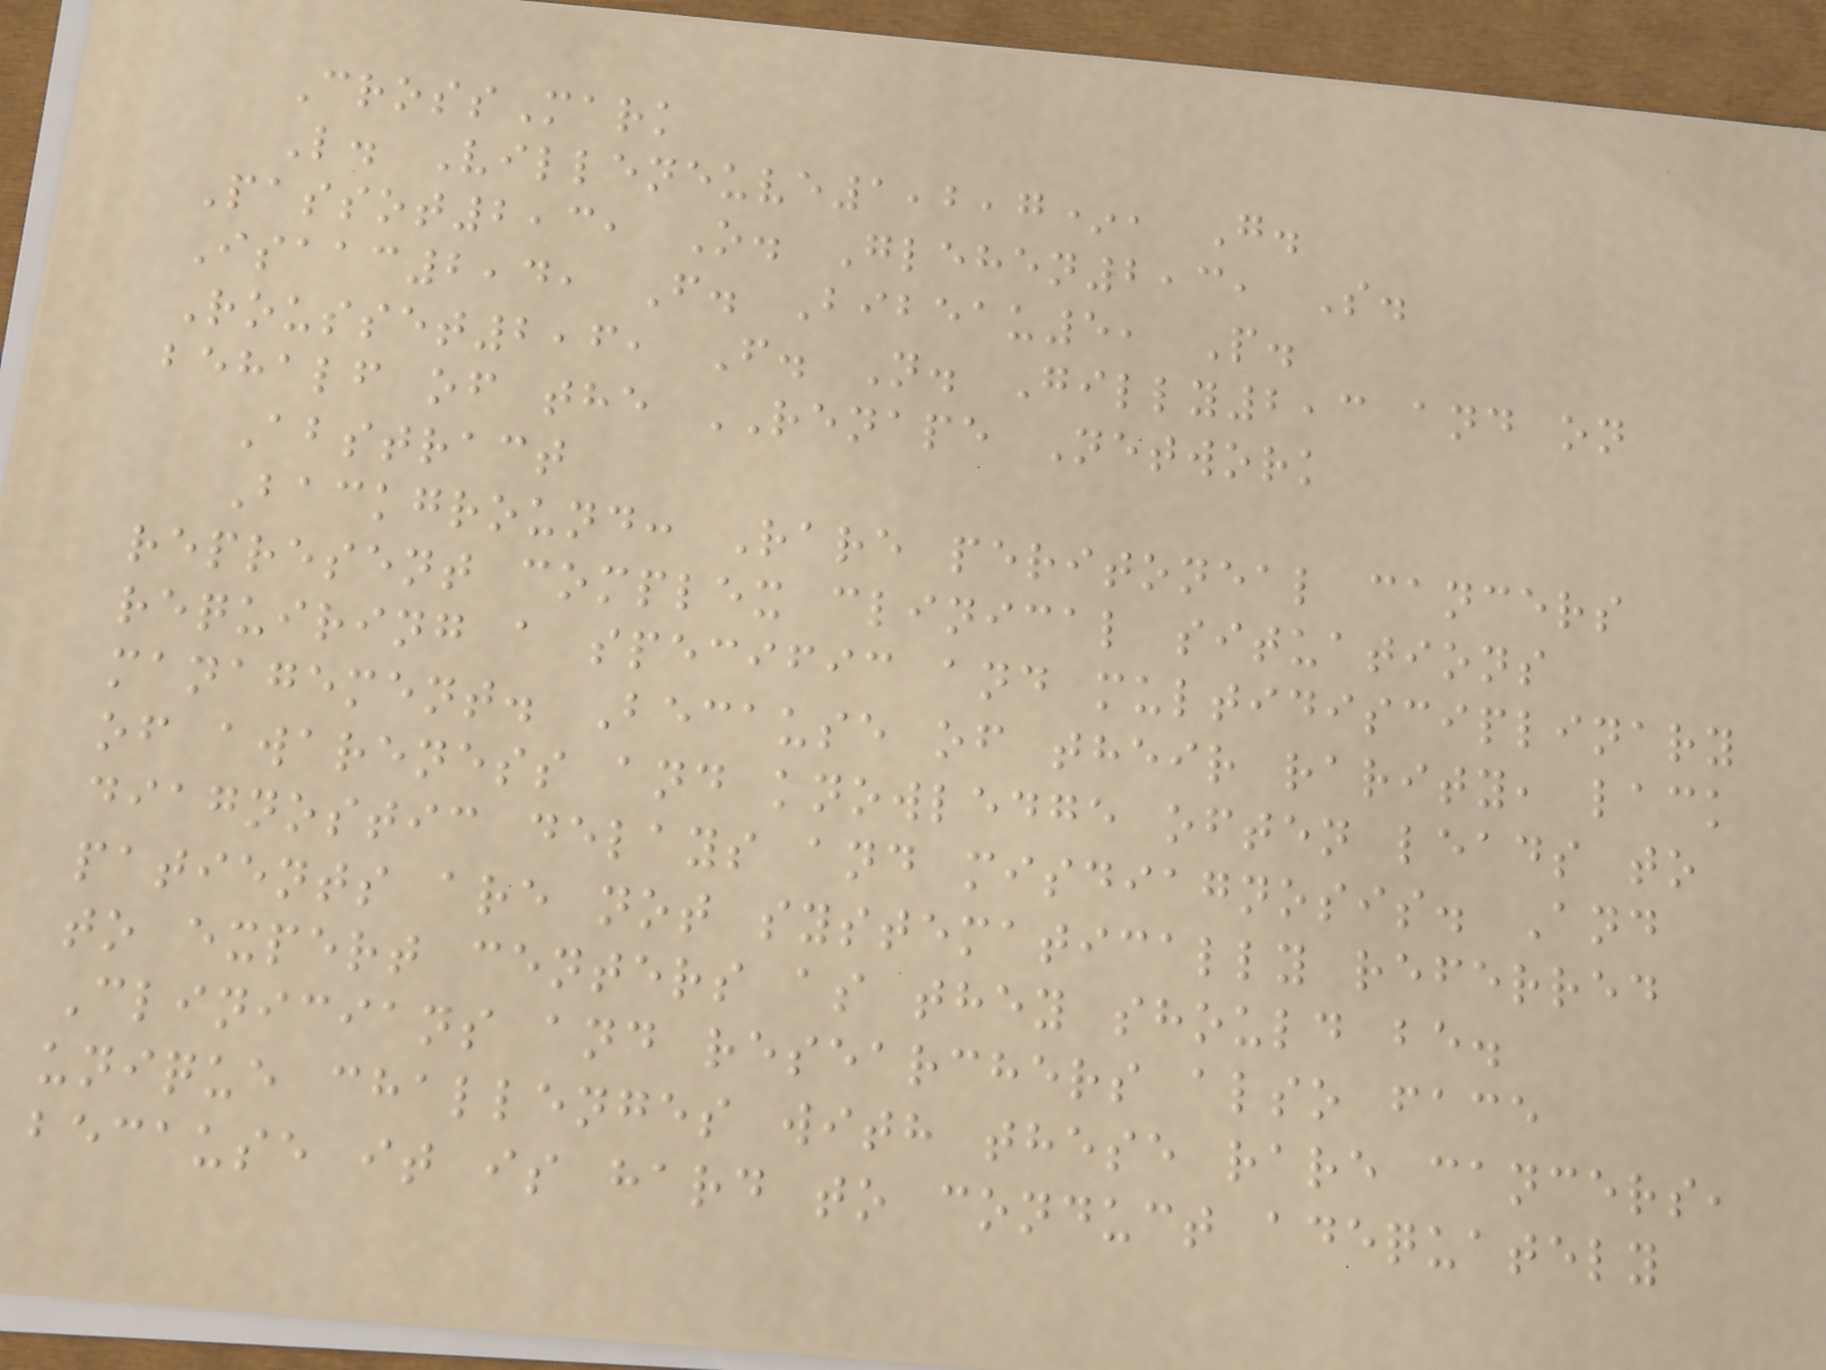CrossMark
L. Villeneuve1,2,7*, G.
Passot2,3, O. Glehen2,3, S.
Isaac2,4, F. Bibeau5, P.
Rousset2,6, F. N. Gilly2,3 and on
behalf of the RENAPE Network
Abstract
Background: Rare peritoneal cancers
represent complex clinical situations
requiring a specific and multidisciplinary
management. Because of their rarity, lack
of awareness and knowledge often leads to
diagnostic delays and misdiagnosis. And
patients are not systematically referred
to expert centers as they should be.
Clinicians and researchers also face
unique challenges with these rare cancers,
because it is hard to conduct adequately
